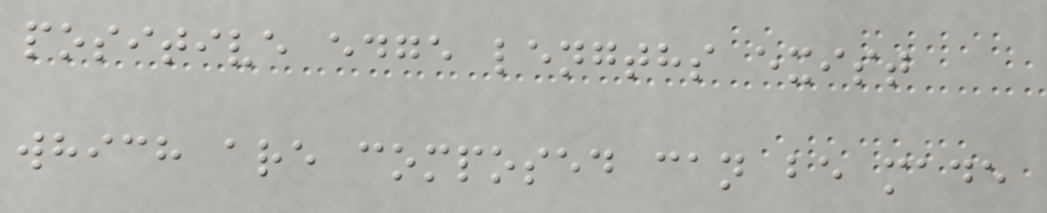positive edge lengths exist
which are composed can be made
